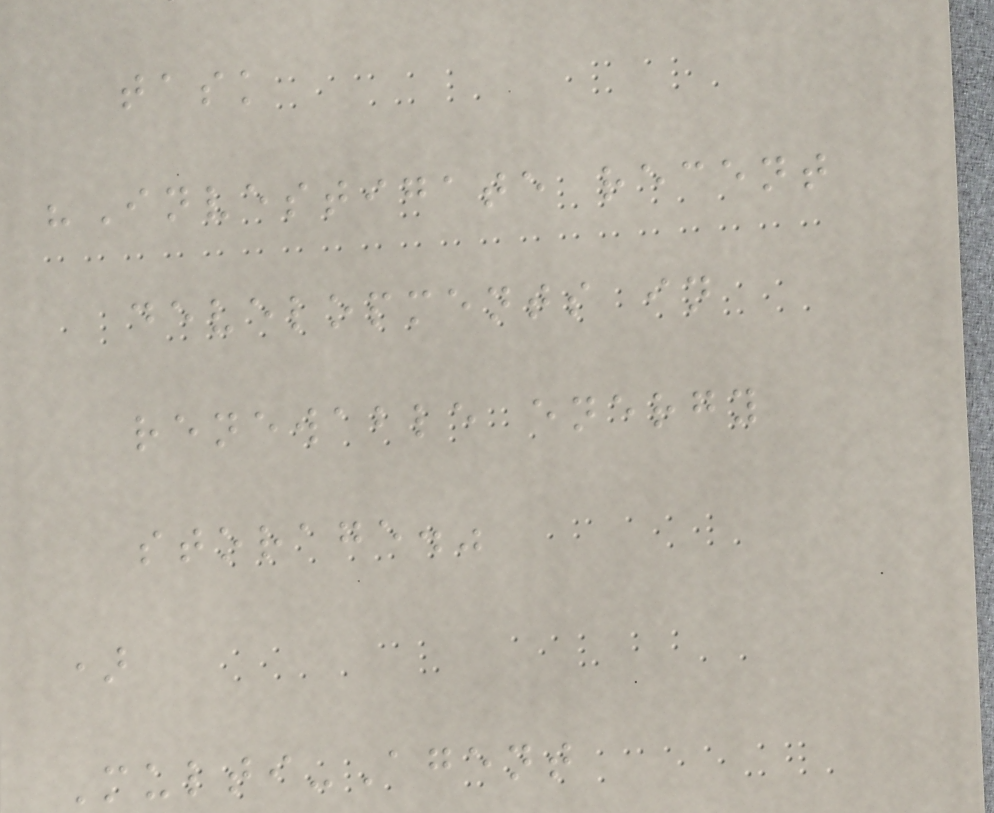task
"Investigate recent
developments in
renewable energy
storage."
)
Multi-Agent
